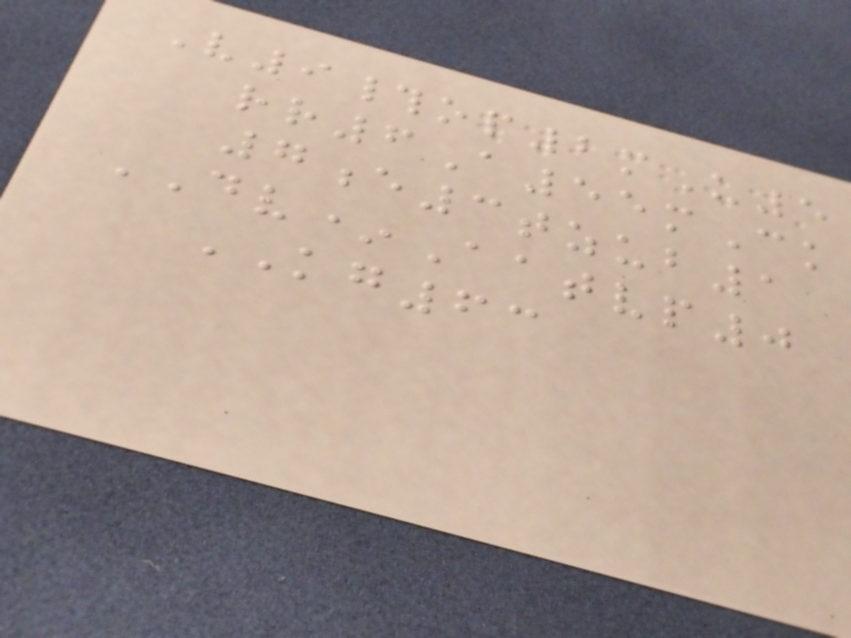V9#op2mU5
rr6A55mCk
7e3tzub1
DV*Aatvp0
KG63
